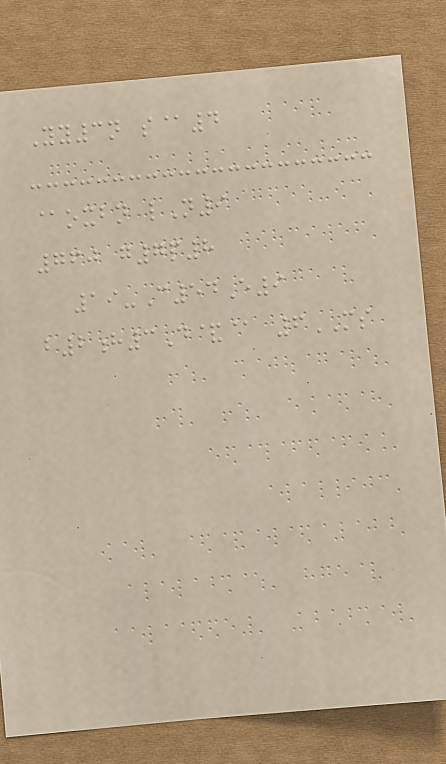Yy3n s@4
@oxbn lN9
760 g7p8
19-C54E9
b2h3D&@ 6MS
